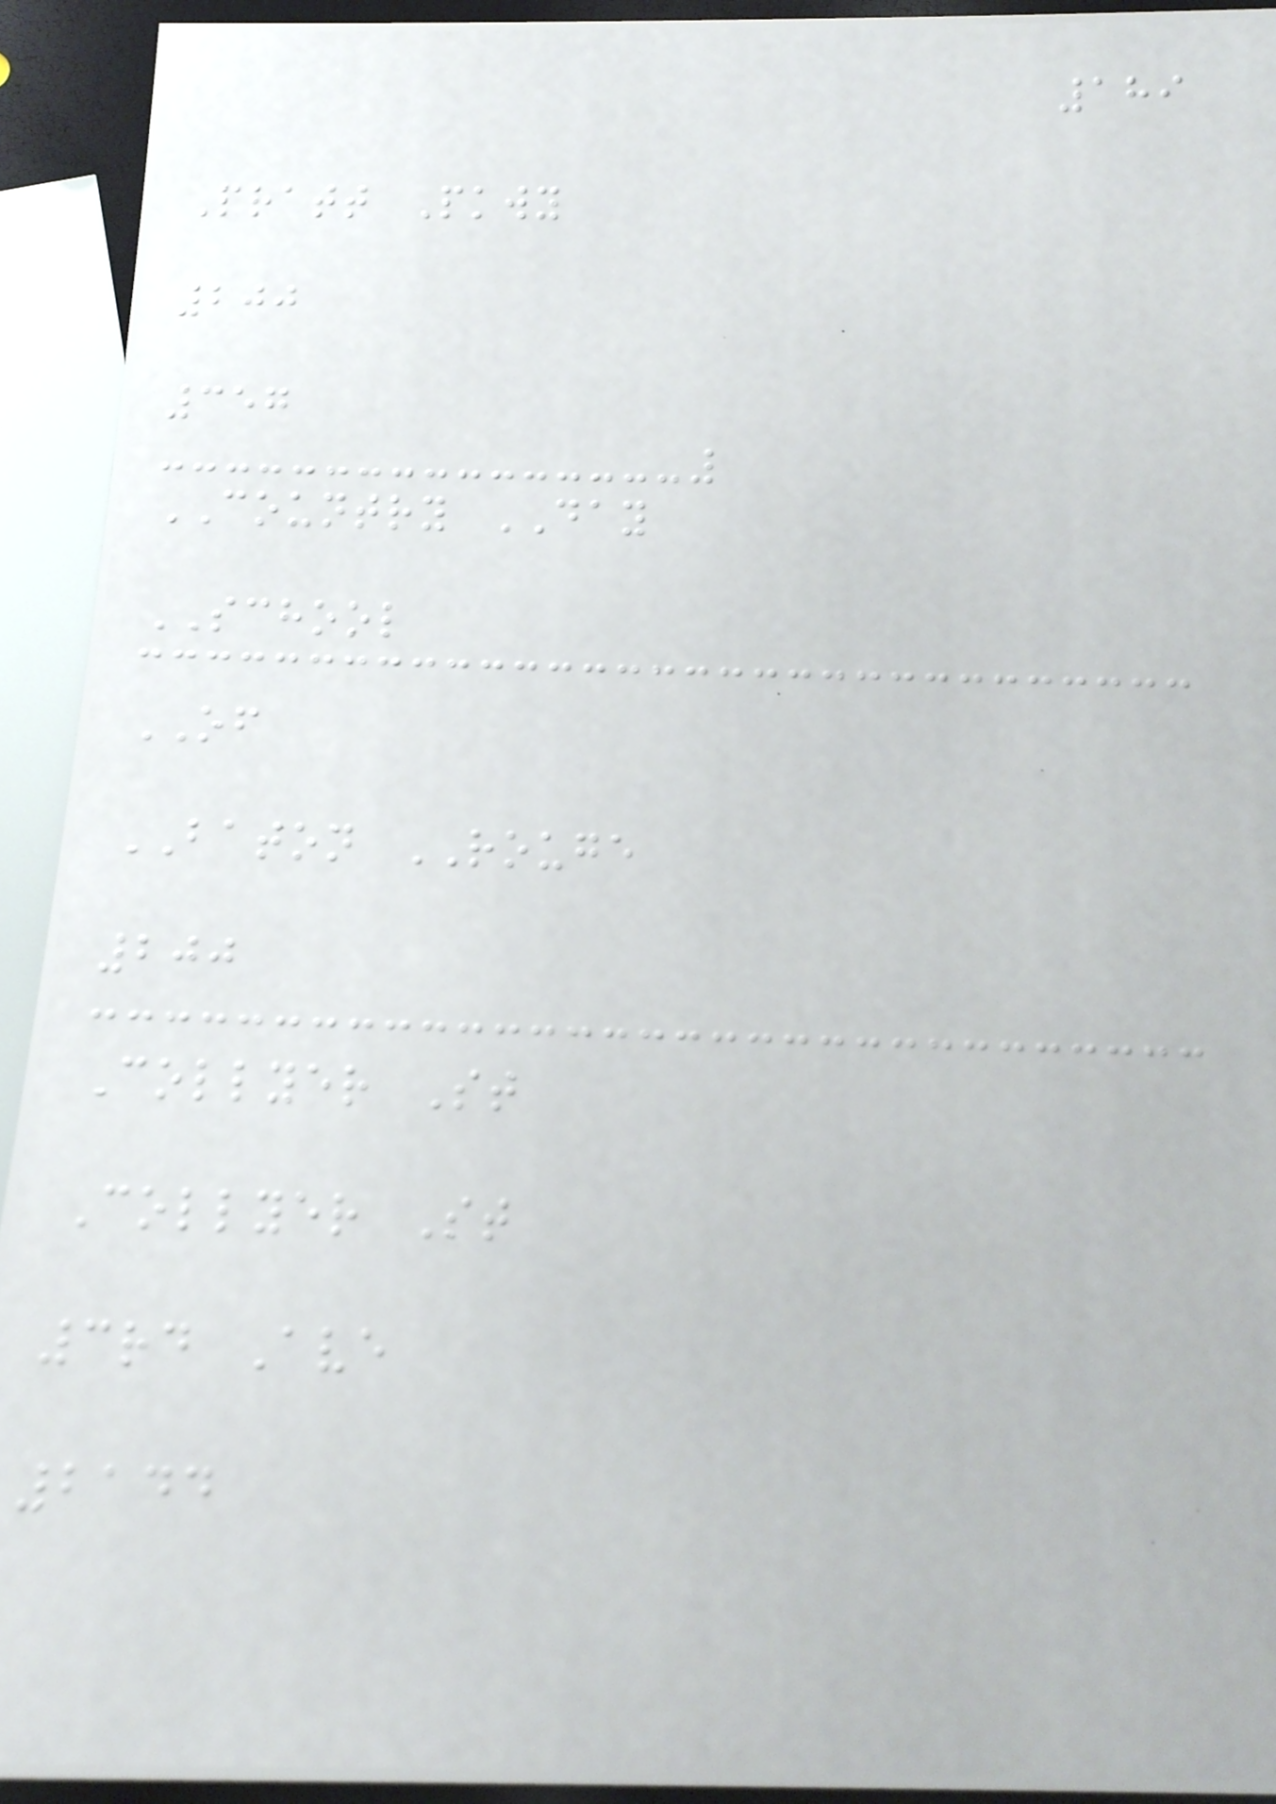189
Pratt Pkwy
200
357
COUNTRY DAY
SCHOOL
OF
BATON ROUGE
200
Collyer St
Collyer St
3rd Ave
2144
